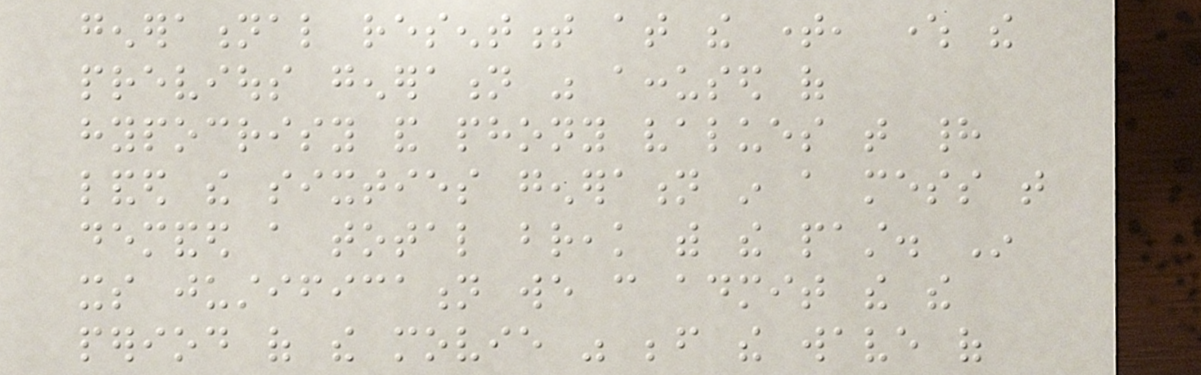generational resentment at the time, where the
previous generation was accused of
hypocrisy and phony values that had
landed the sixties generation in a mess that
demanded a total break with the past. In
its justification we can admit the the
period of the movie was before the wave of
